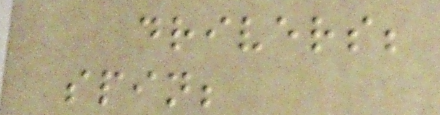drivers;
spin;
